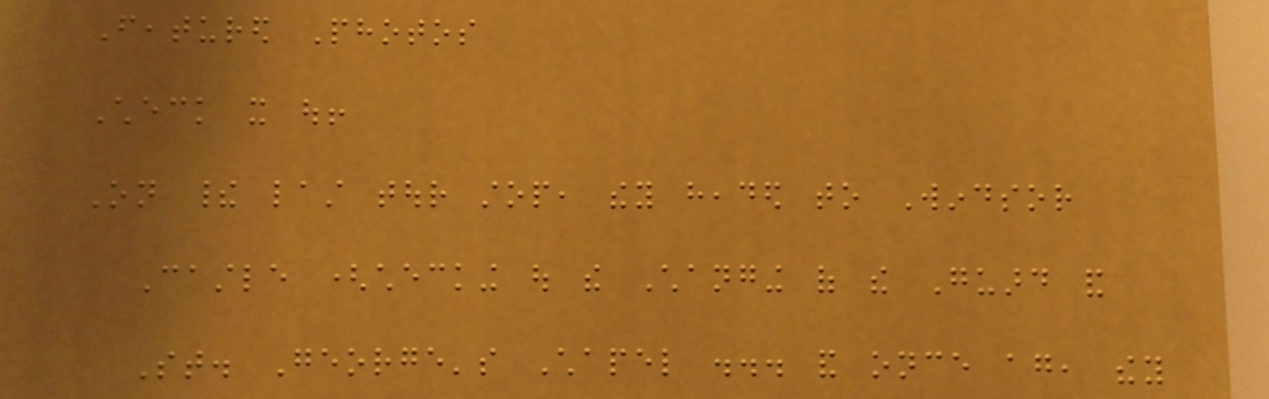Featured Photos
Check it out!
On their last tour stop, they headed to Windsor
Castle (checking out the Changing of the Guard and
St. George's Chapel ... and once again, they
